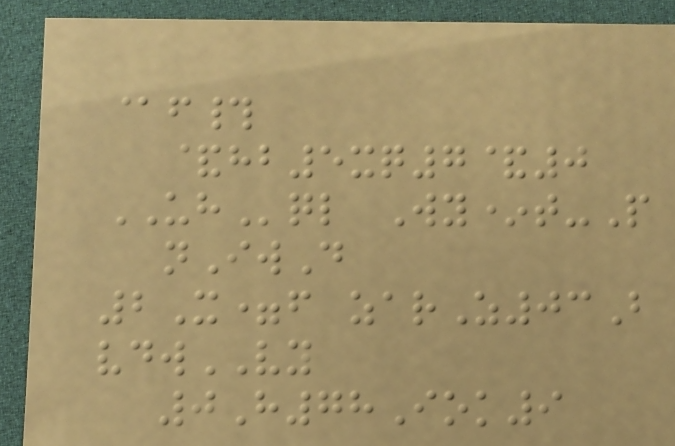@f#
&hb5xq7&0
UHql Wy*t-P
nIwD
2X=f zarZ03B
vdwVY
0H78Iok9
